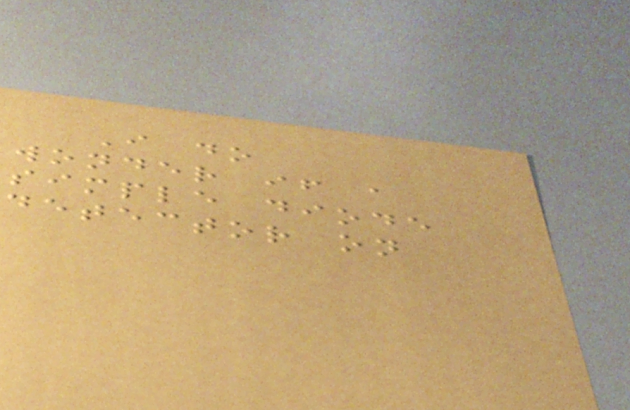I do
wonder if a
simple diode
detector on
